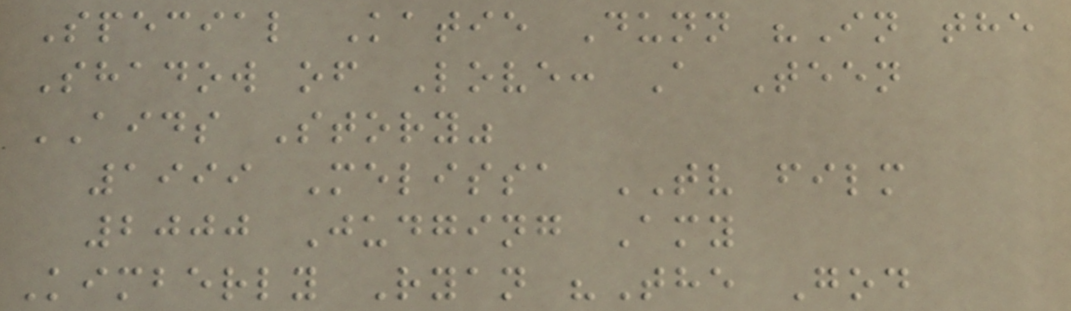Special Katie Dunn "In the
Shadow of Love: A Teen
AIDS Story"
1999 Melissa TV film
2000 Judging Amy
Kimberly Ryan "The God
